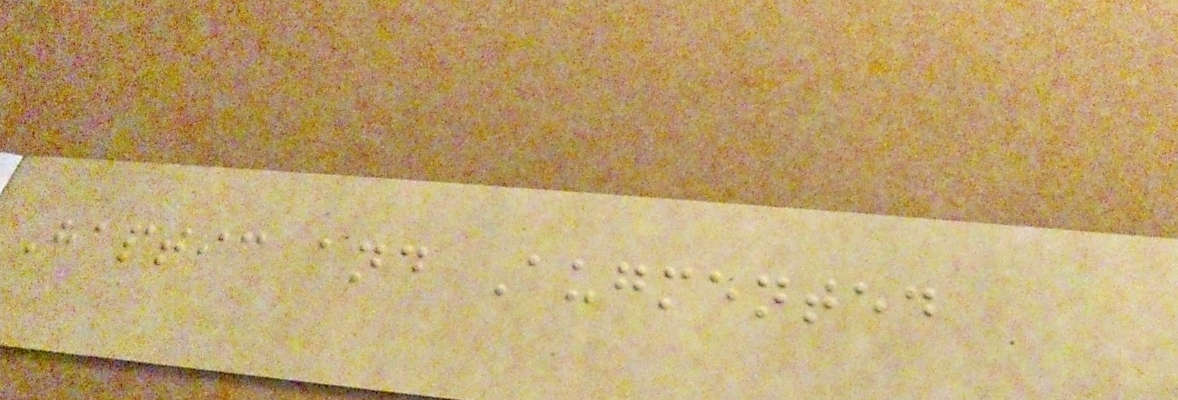Haptic and Augmented
